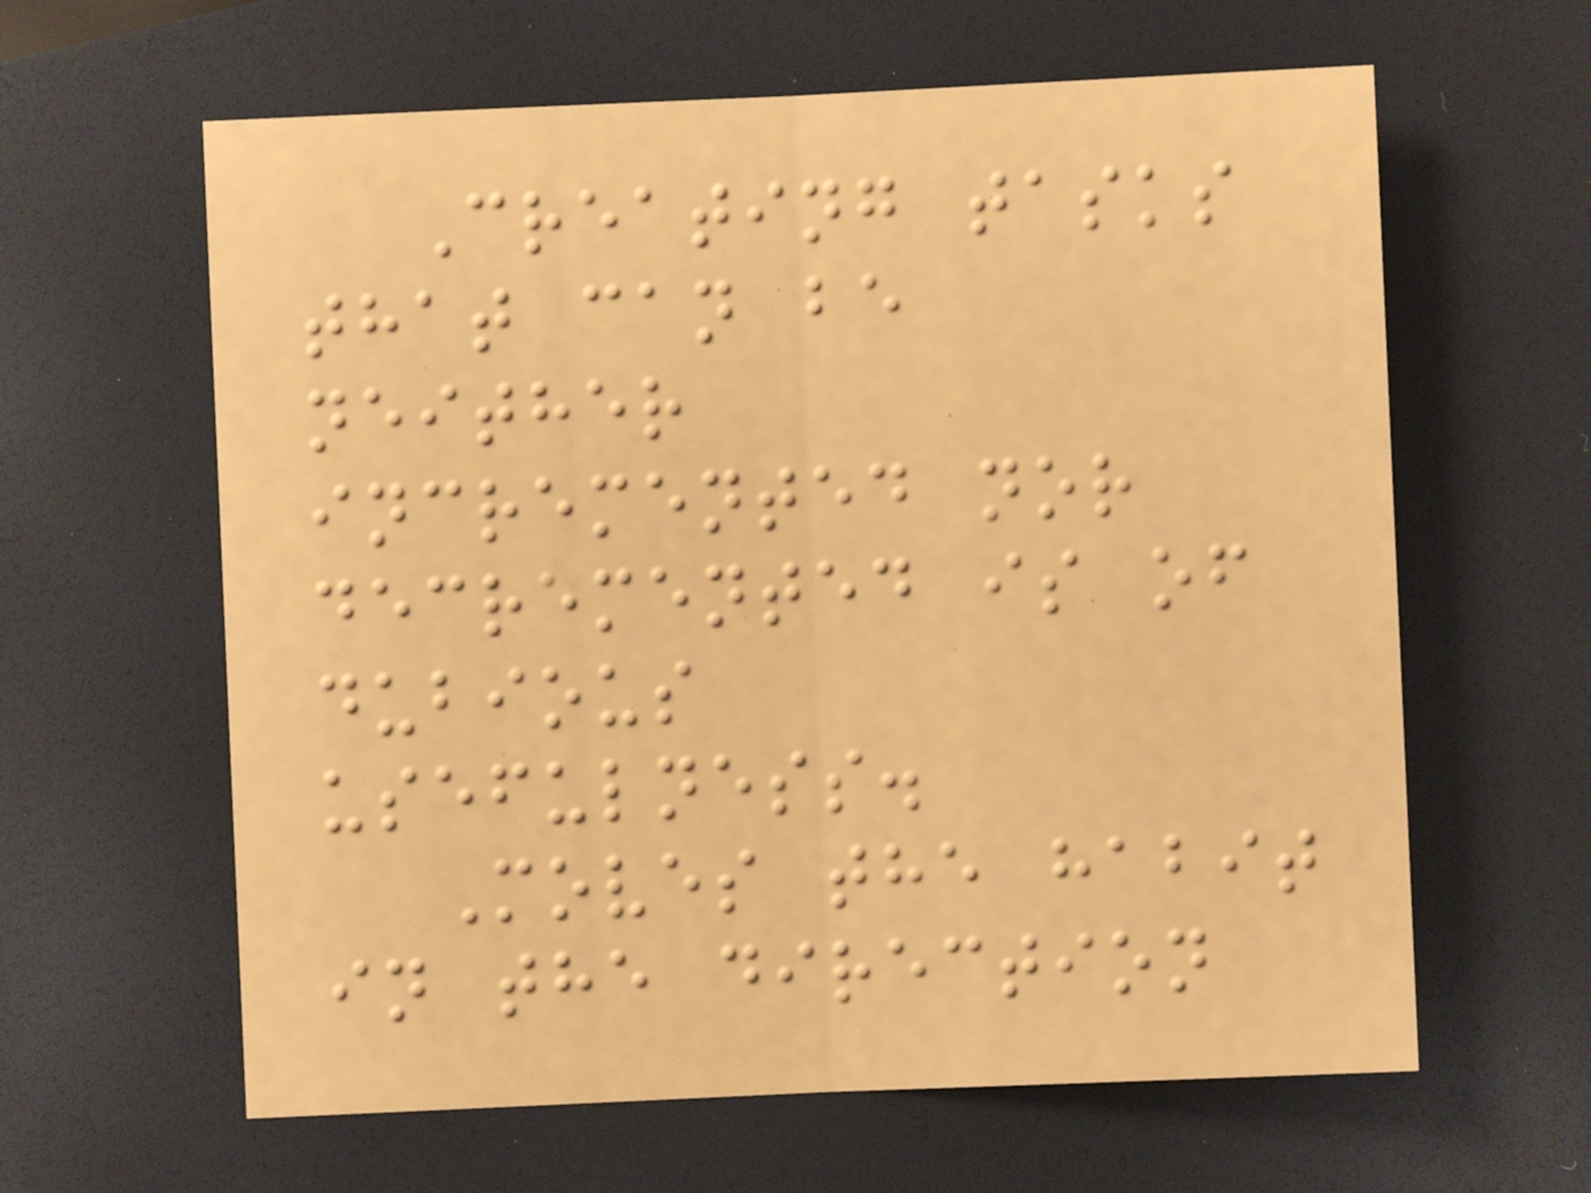Creating tasks
that can be
neither
incremented nor
decremented is of
dubious
usefulness.
Moves the habit
in the direction
